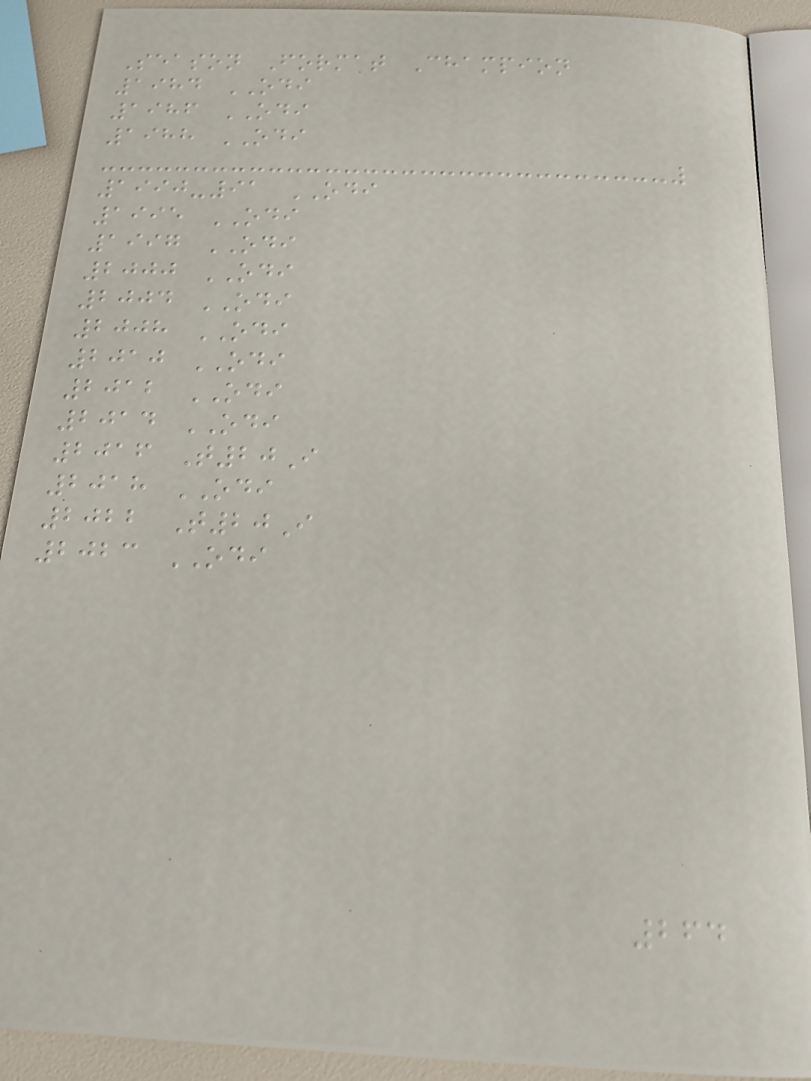Season Format Champion
1984 ODI
1986 ODI
1988 ODI
1990-91 ODI
1995 ODI
1997 ODI
2000 ODI
2004 ODI
2008 ODI
2010 ODI
2012 ODI
2014 ODI
2016 T20I
2018 ODI
2022 T20I
2023 ODI
264
